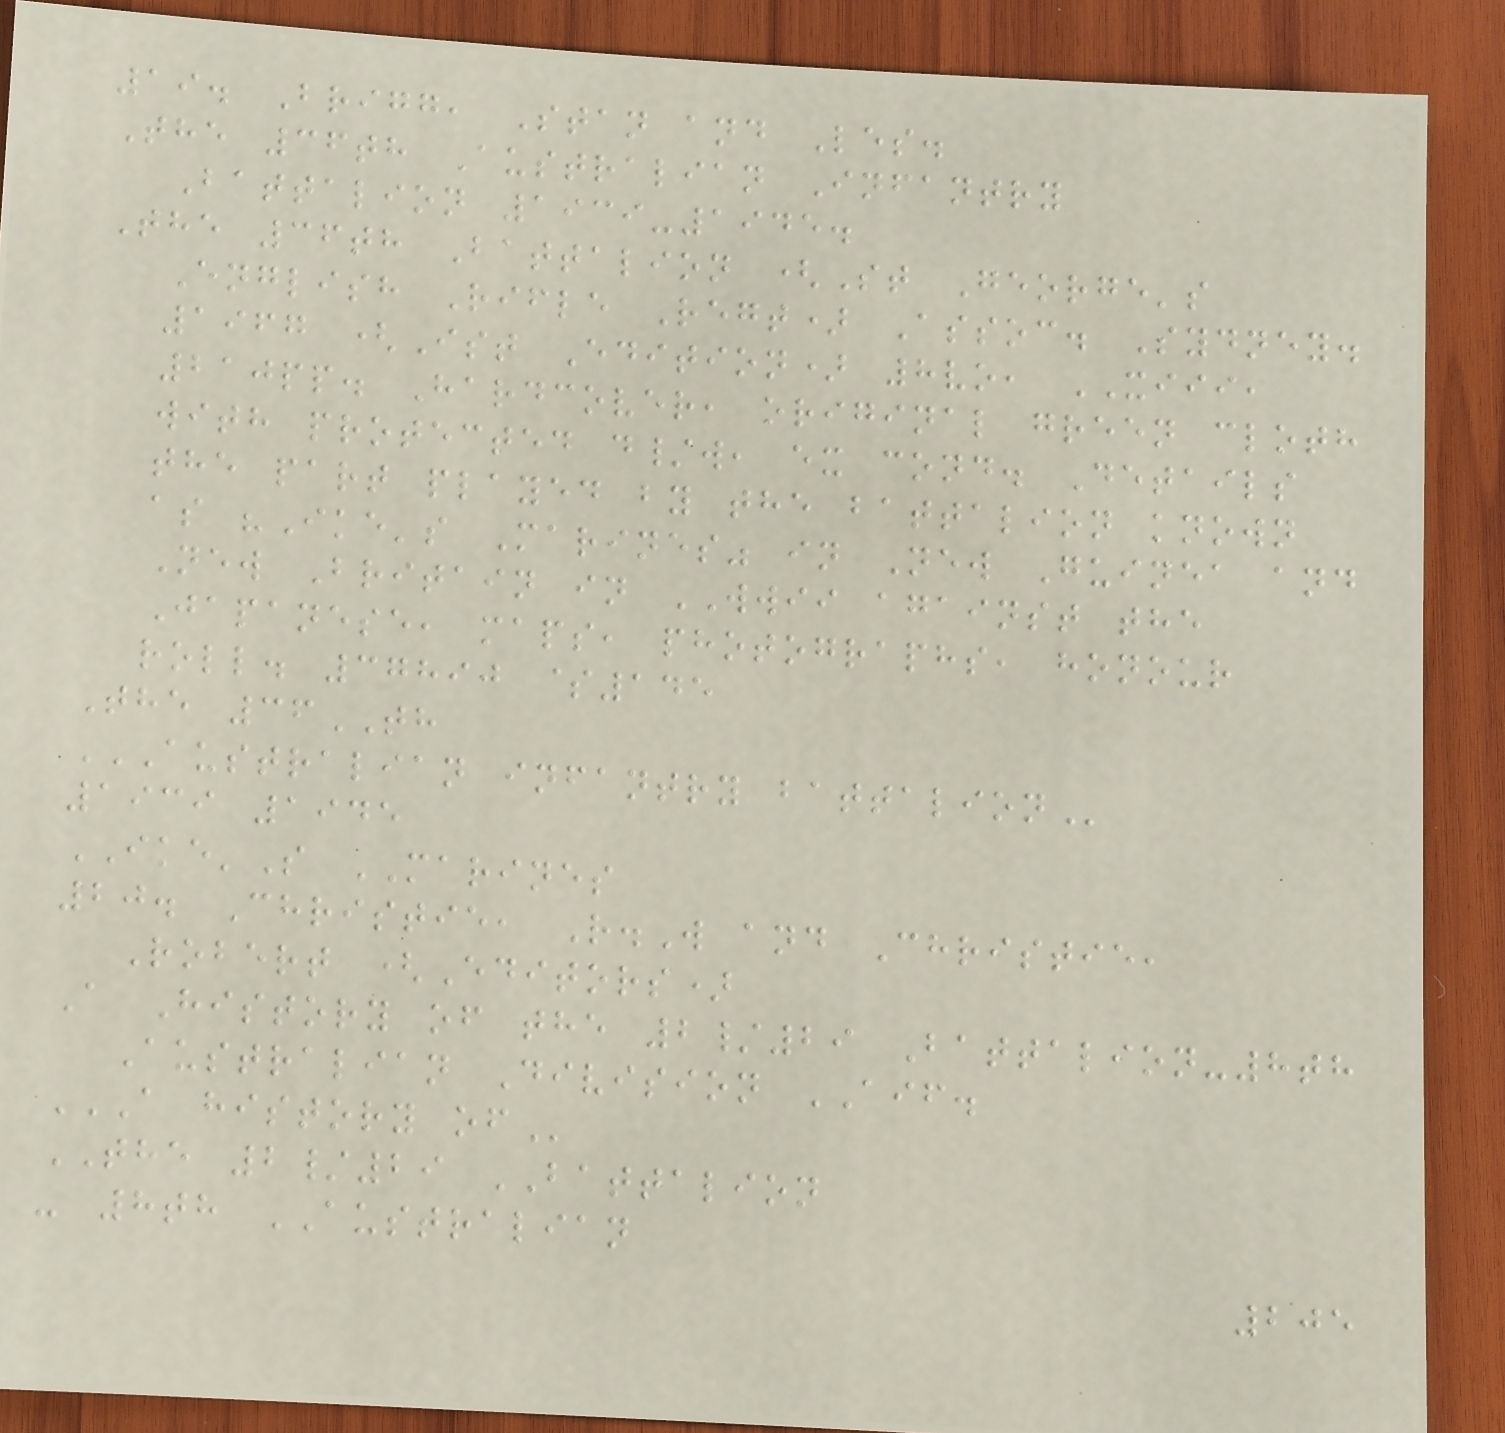19. Brigg, Stan and Les.
The 36th Australian Infantry
Battalion 1939-1945.
The 36th Battalion (St George's
English Rifle Regt) Assoc. Sydney.
1967 (Ist Edition) 8vo, XIII,
210pp. Hardcover, original green cloth
with protected d/w, ex cond. Details
the part played by the battalion known
as "Ike's Marines" in New Guinea and
New Britain in WWII against the
Japanese, maps, photographs, honour
roll. 37890 $145
The 36TH
AUSTRALIAN INFANTRY BATTALION
1939 1945
IKE'S MARINES
20. Christie, R.W and Christie,
Robert (Editors)
A History of the 2/29 Battalion-8th
Australian Division AIF.
A HISTORY OF
THE 2/29 BATTALION
- 8th AUSTRALIAN
205
